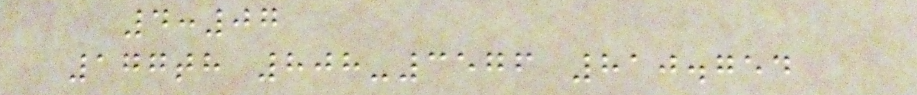4:07
177th 808-3576 810.754
